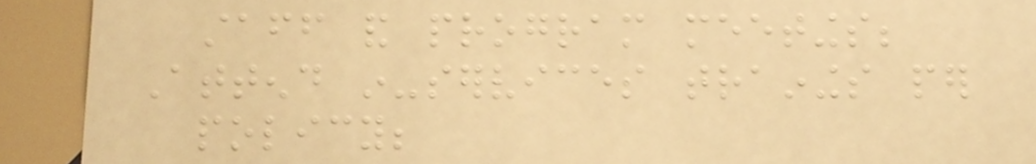staff and program meetings;
Attend in-services trainings per
policy;
